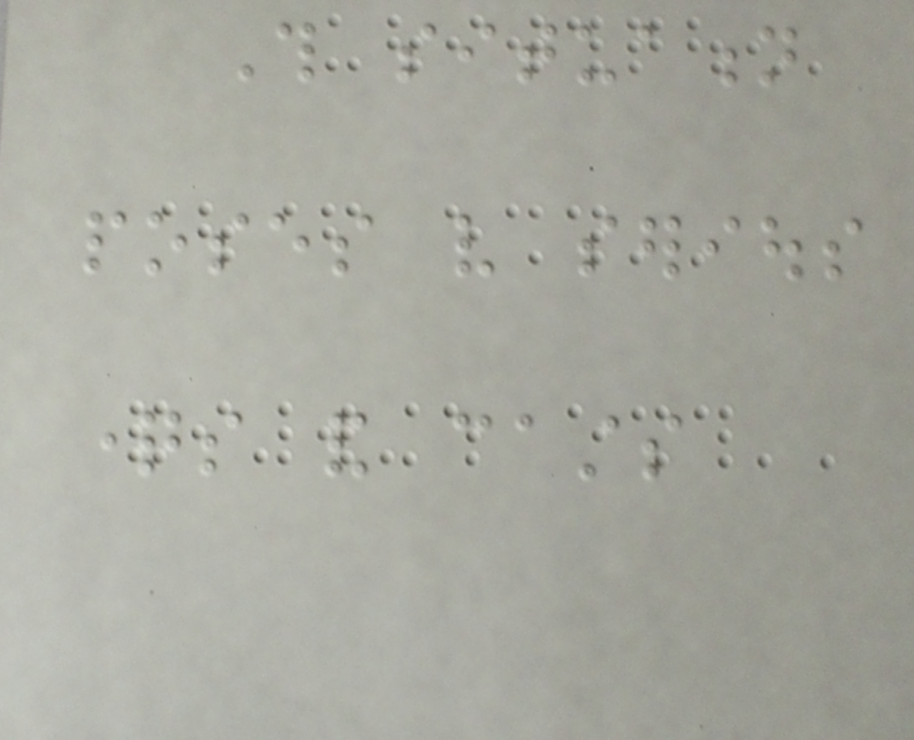This situation
poses very serious
questions and casts
